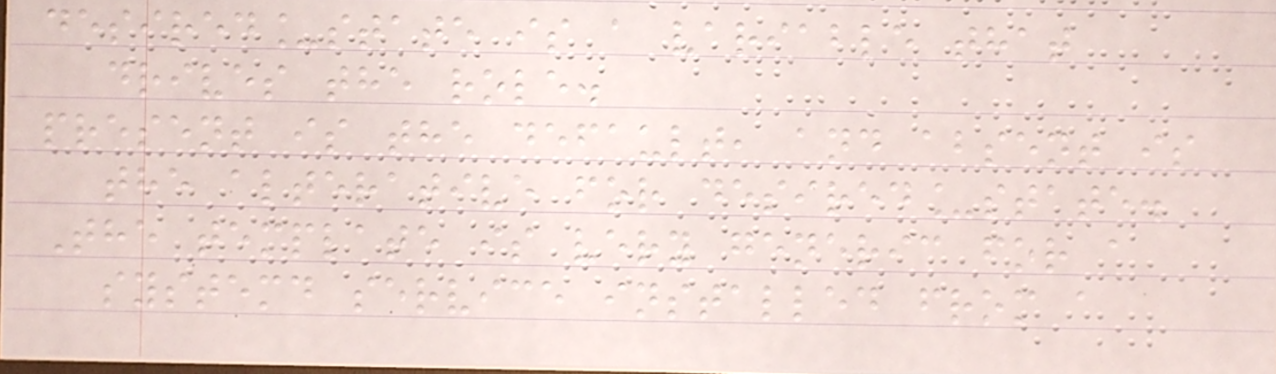desired_state is a variable that
drives the role.
present is the default, and absent is
the alterative for desired_state.
The template is very generic for a
systemd service installed from a
